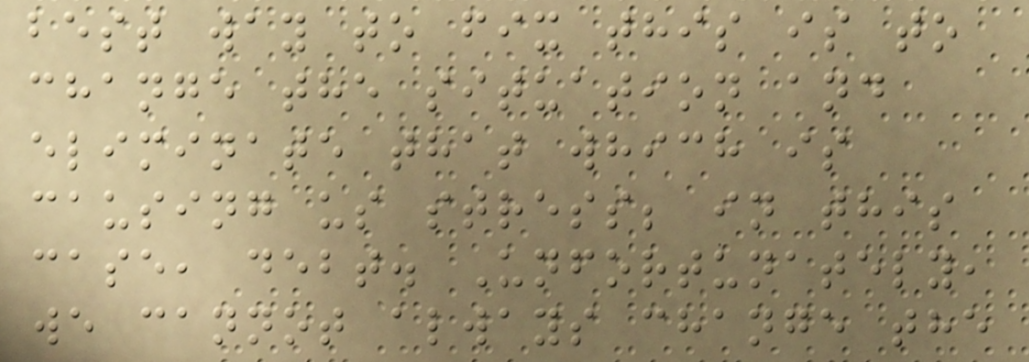best way to fix this is to
change the situation and
eliminate that which is
causing us stress; in this
case, debt. Unfortunately,
we cannot always change the
